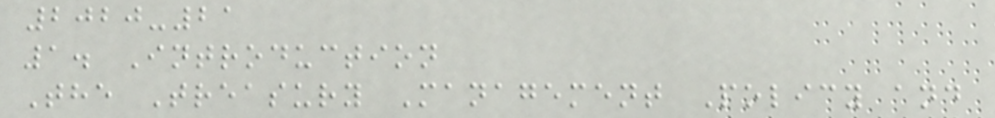2020-21
1. Introduction
The Treasury Management Policy and
